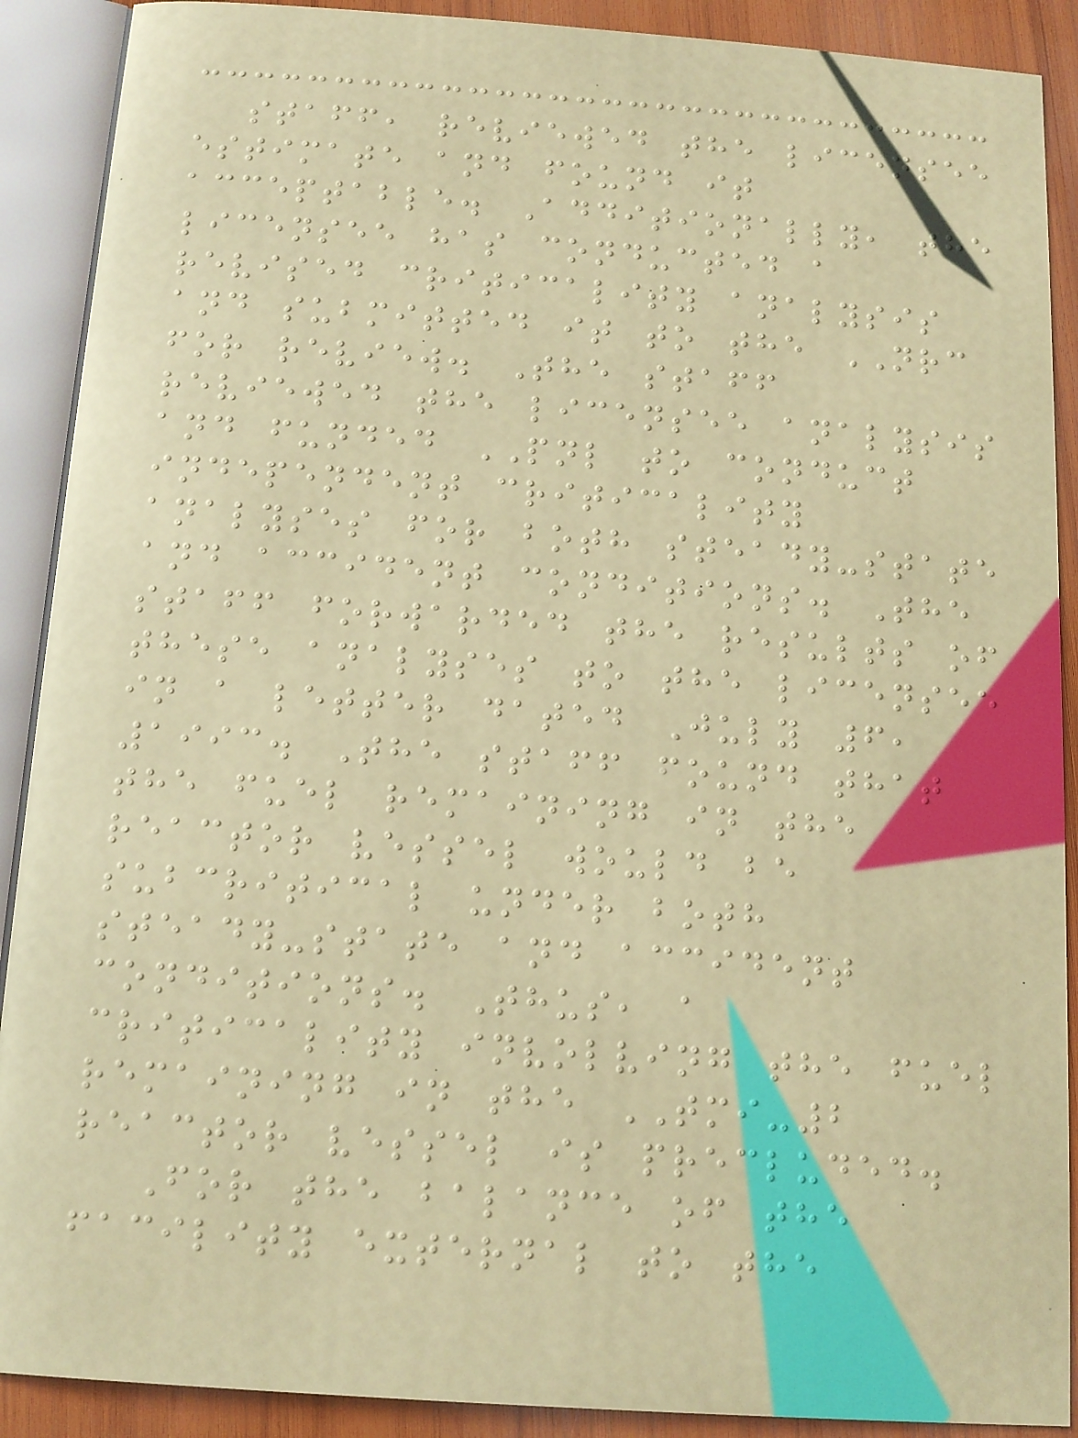staff, reviewed the licensee
estimate and found it
acceptable. Additionally, the
licensee has conducted a
revised criticality analysis
and submitted it to the NRC
for review. The staff
reviewed the licensee analysis
and funded PNL to conduct
independent criticality
analyses for both steady-state
and accident conditions. The
staff forwarded the results of
these analyses to the licensee
in a letter dated July 6,
1993. The staff found that
the fuel remaining in the
reactor vessel would be
subcritical under both
steady-state and accident
conditions. Thus, a
criticality involving the fuel
remaining in the TMI-2
reactor vessel is precluded.
For the balance of the
facility external to the
